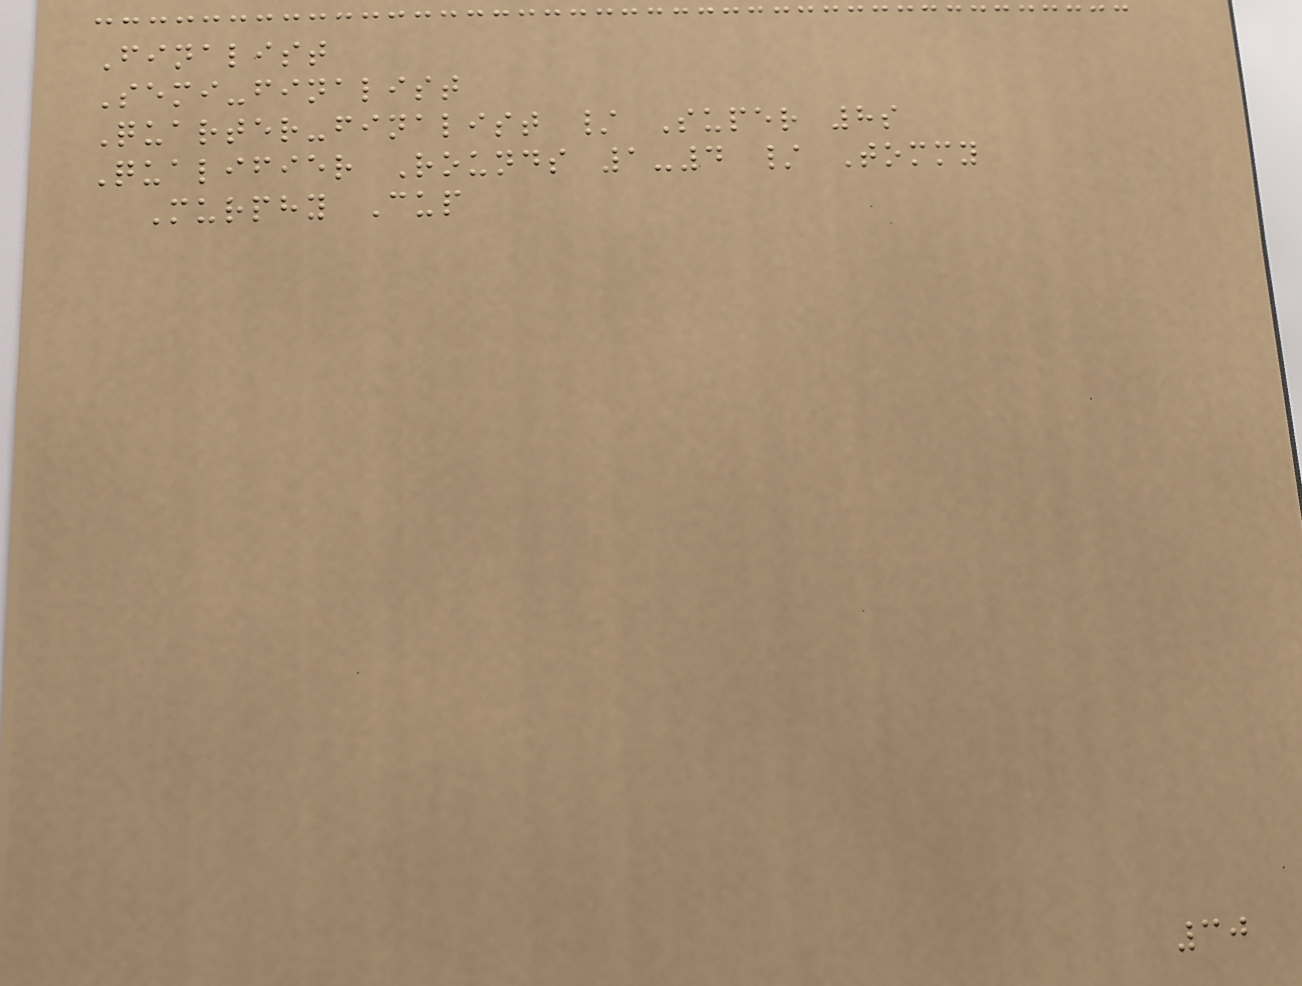Finalist
Semi-finalist
Quarter-finalist / Super 8s
Qualifier Rounds 1-4 / Tommy
Murphy Cup
30
